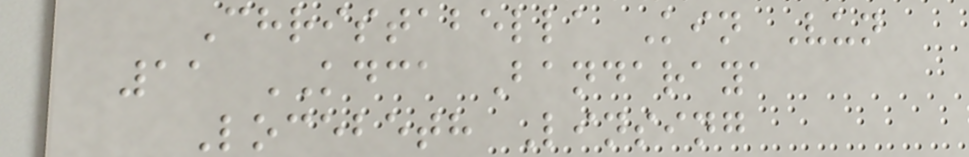Christabella Kin Vun
11 KDCA Bandaraya
Locebeth Linsing
